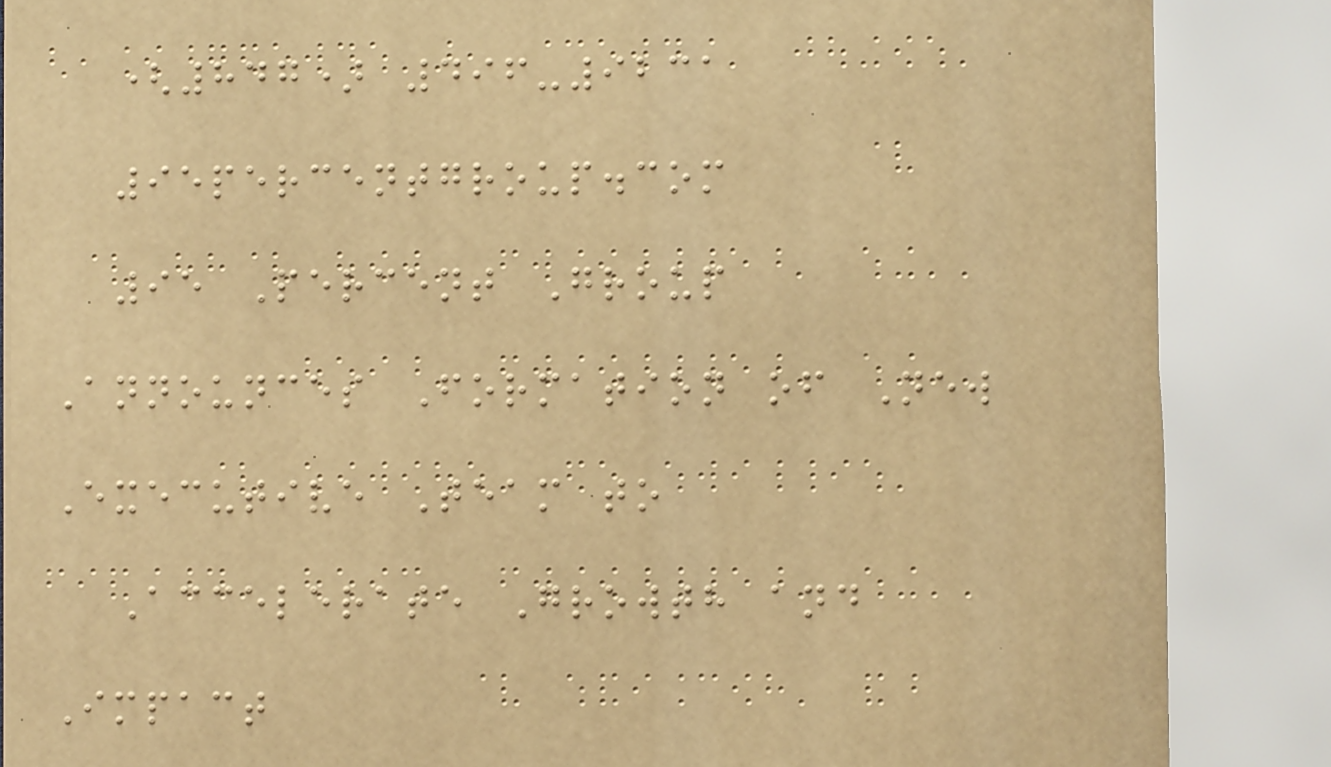(847) 496-9231
95percentgroup.com
95 Percent Group
Announces Formation of New
Executive Team to
Accelerate Growth and
Impact
